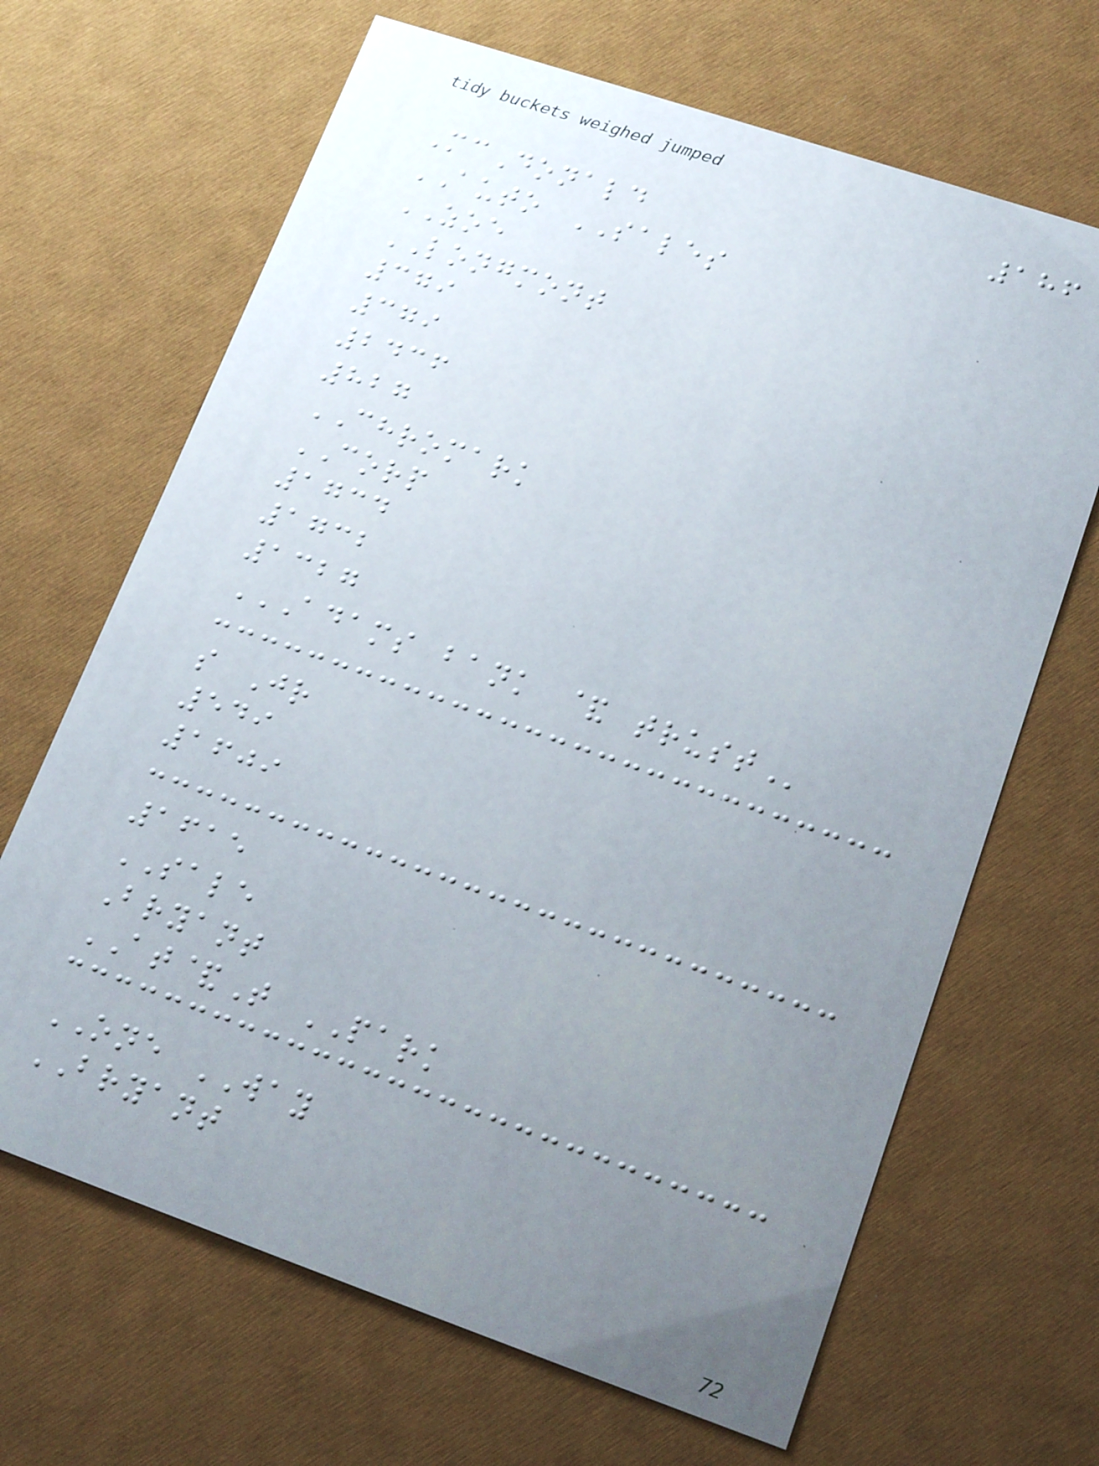186
McDonald
AUTO SALES
ZOE
LONGMONT
379
379
2436
827
CHROMARK
CORP
1734
1732
1327
ADAMS BANK & TRUST
s Jr
549
1609
1615
SALE
Bryant
AT&T PARK
ONE WAY
BRYANT
